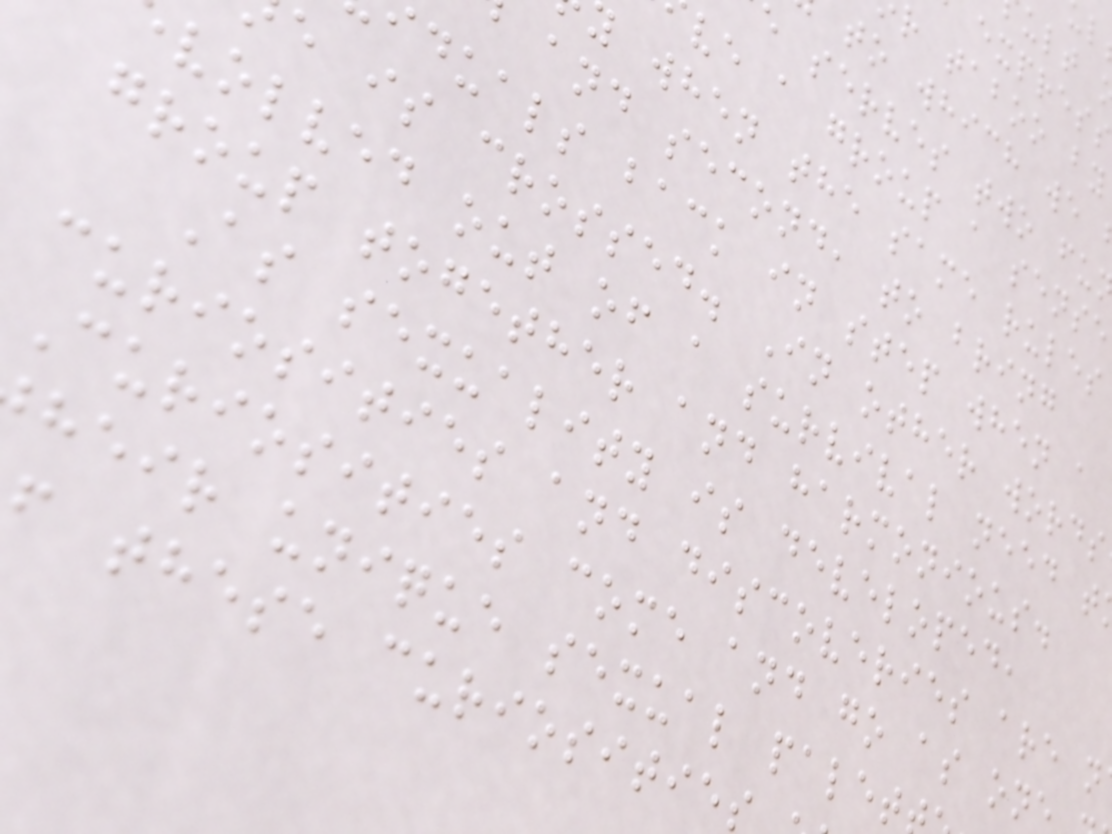r taboo by
to which we
e serves two fu
ve a group a sense
when the same rules
and second, to bring
duals back in step when a
e is crossed. In other words
volved out of a survival need t
group together and harmonious.
As sexuality is developed,
curiosities and discoveries are n
Curiosities come and go as one
heir unique sexual palet
f these curiositie
